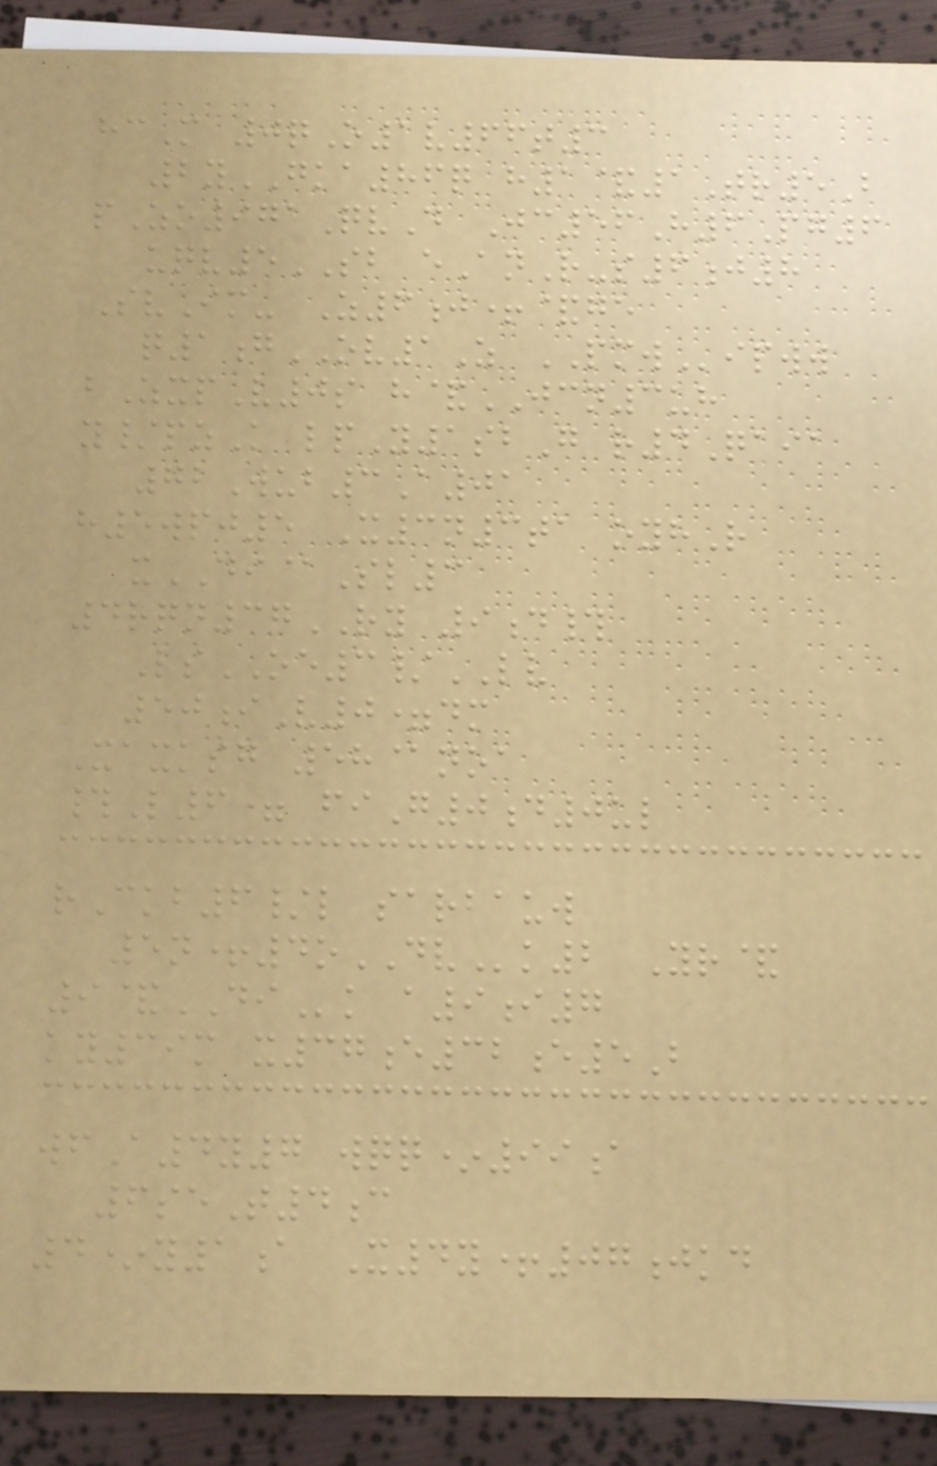hcM 0qO1v66t3
2yGKA86q h1&1Tr5B
pZo971QvD Jc56H6Pg6
uqv5SB eAnR-s6j8
SvIm- Z6j+&ge
q1gOV1Z PMWipww
bZxpV0s h&JCN3uh
y/pzK lpY1sbG r4Qaia
72Wub3A01
h5wpj5 X3n3ta oyhR
xDI@Sl3
4rqn37RY 9d#
LsOE3/LV
50iV0=dm
Xaxksg 58@noa
#L6= fiG0d0ul
rCkb6/l sarbauw
5n+4oDVk2 Yr&
9&DIk a9i7
ky39m x37e32e5B
wfA4y7 wqq*99a
6seT4c
4*y1a X4y+07jkd
